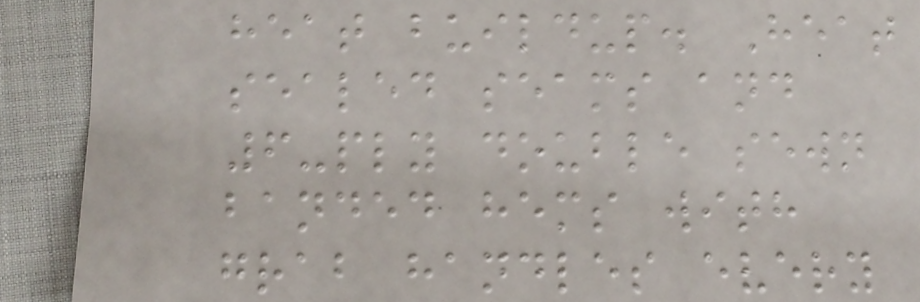heat buildup. Heat
sealed seams and
6-ply double sewn
banded hems with
grab handles every
